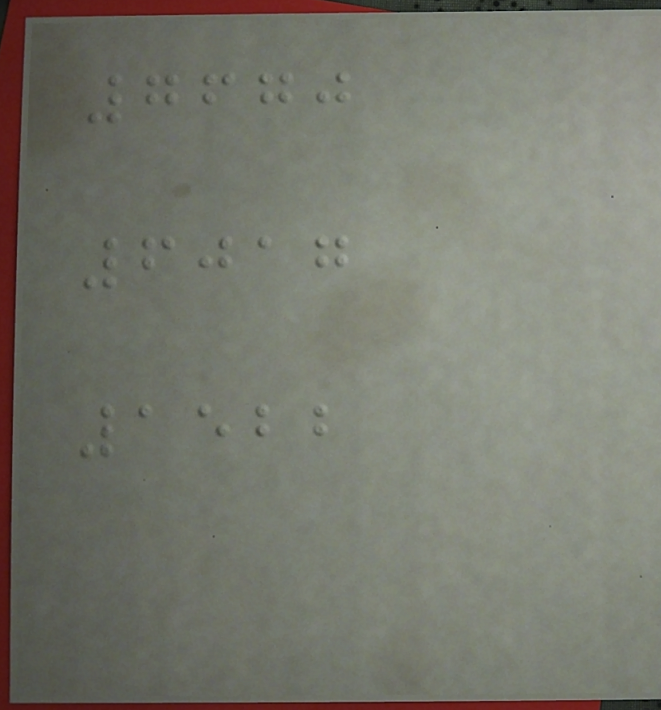7670
6017
1522
